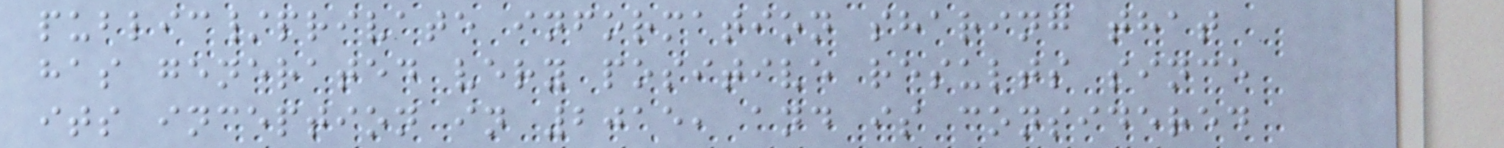public/private information sharing that
has generated very positive results since
its inception in 2015, and is considered
